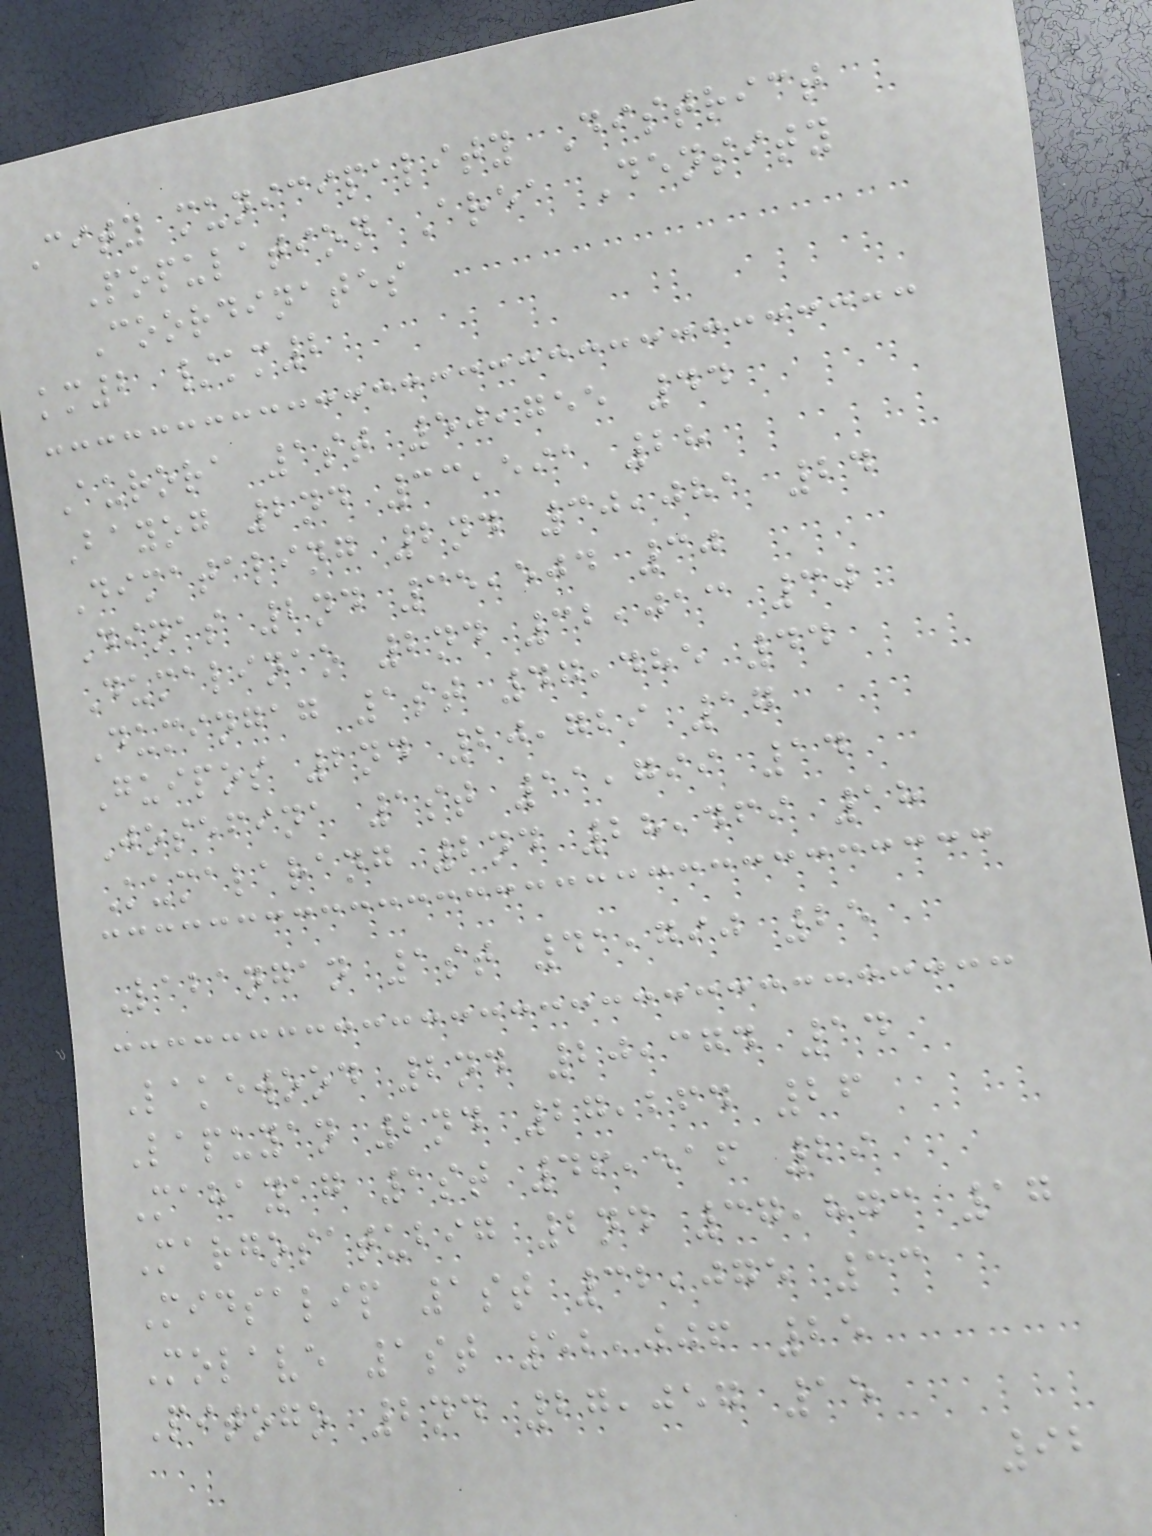City municipality District
Population Area Density
Coordinates
km2 /km2
Aurora 1st 50,755 44
Bayog 2nd 33,591 28
Dimataling 2nd 30,081 24
Dinas 2nd 35,504 30
Dumalinao 2nd 32,013 30
Dumingag 1st 47,485 44
Guipos 2nd 20,729 17
Josefina 1st 11,799 14
Kumalarang 2nd 28,469 18
Labangan 1st 41,790 25
Lakewood 2nd 20,374 14
Lapuyan 2nd 27,264 26
Mahayag 1st 46,516 29
Margosatubig 2nd 37,873 17
Midsalip 1st 32,075 33
Molave 1st 52,006 25
Pitogo 2nd 27,057 15
92
